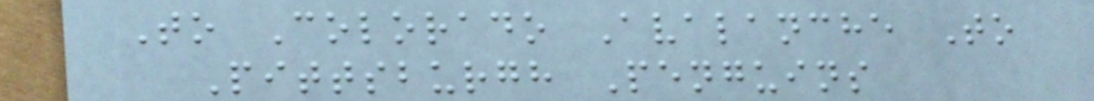To Colorado Avalanche To
Pittsburgh Penguins
